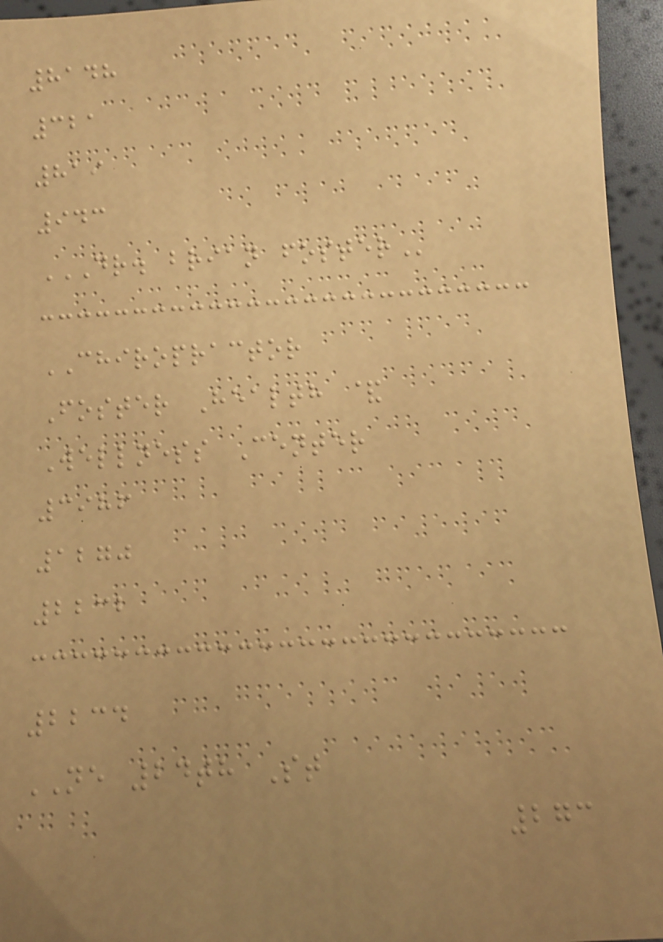8148
321
819
943
DR. BRIAN FOSTER
CHIROPRACTOR
Foster Health &
Wellness Center
3986
1270
2232
2234
NE 24th St
273
